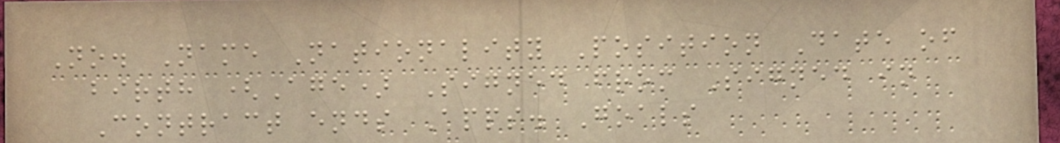No. Name Nationality Position Date of
birth (Age) Signed from Signed in
Contract ends Apps. Goals
